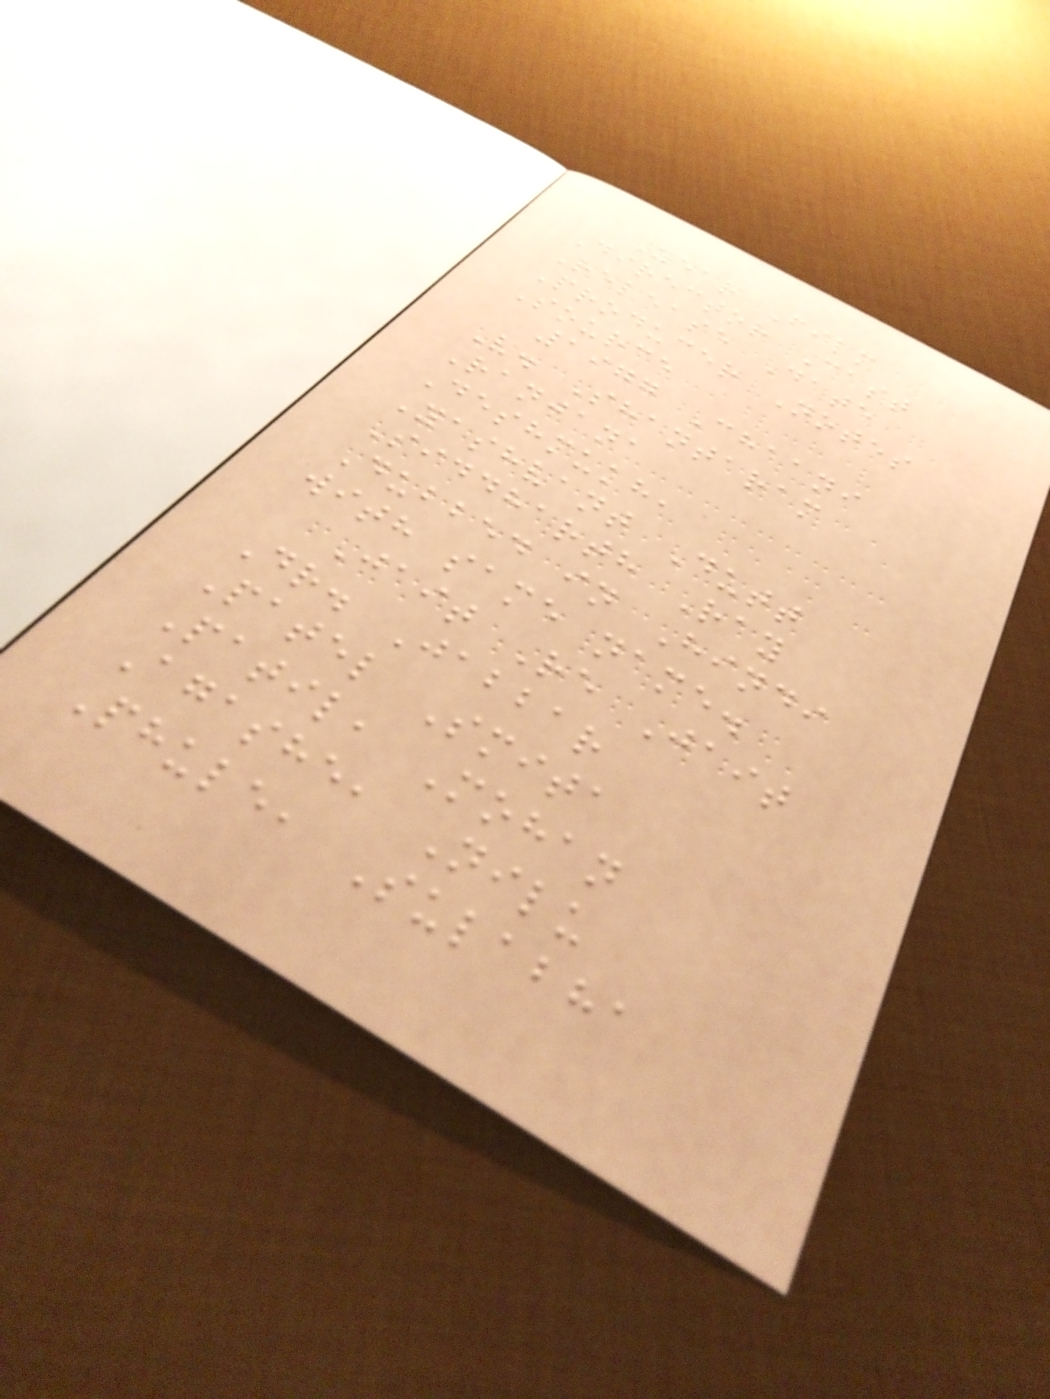Year Film
Director Cast
Release Date
Producer Notes
Source
1977 Chaani
V. Shantaram
Ranjana
Deshmukh,
Yashvant Dutt
Siddharth Ray
Dubbed in Hindi
with same name.
Jait Re Jait
Dr. Jabbar
Patel Smita
Patil, Mohan
Agashe, Nilu
Phule, Sulabha
